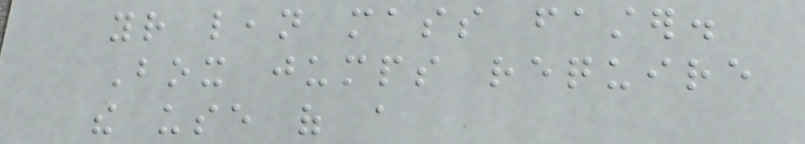your lean mass faster.
Box jumps require
the use of a
